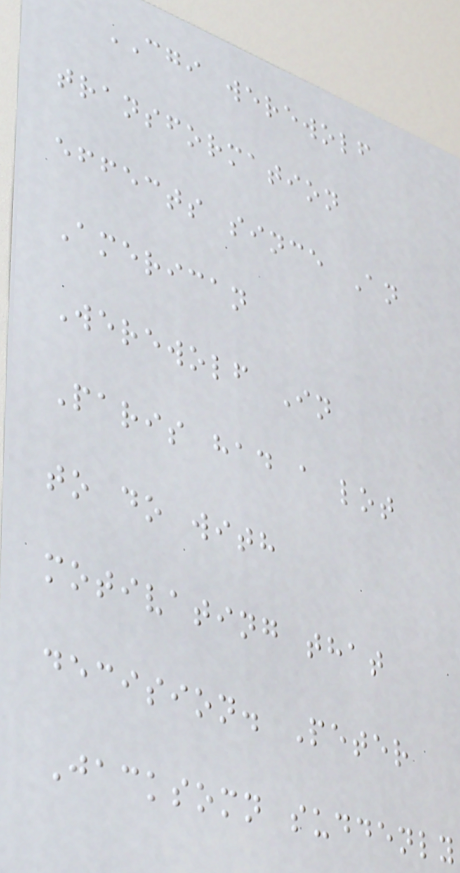CGI werewolf
transformation
effects since An
American
Werewolf In
Paris had a lot
to do with
motivating that
decision. Peter
Jacksomn suddenly
